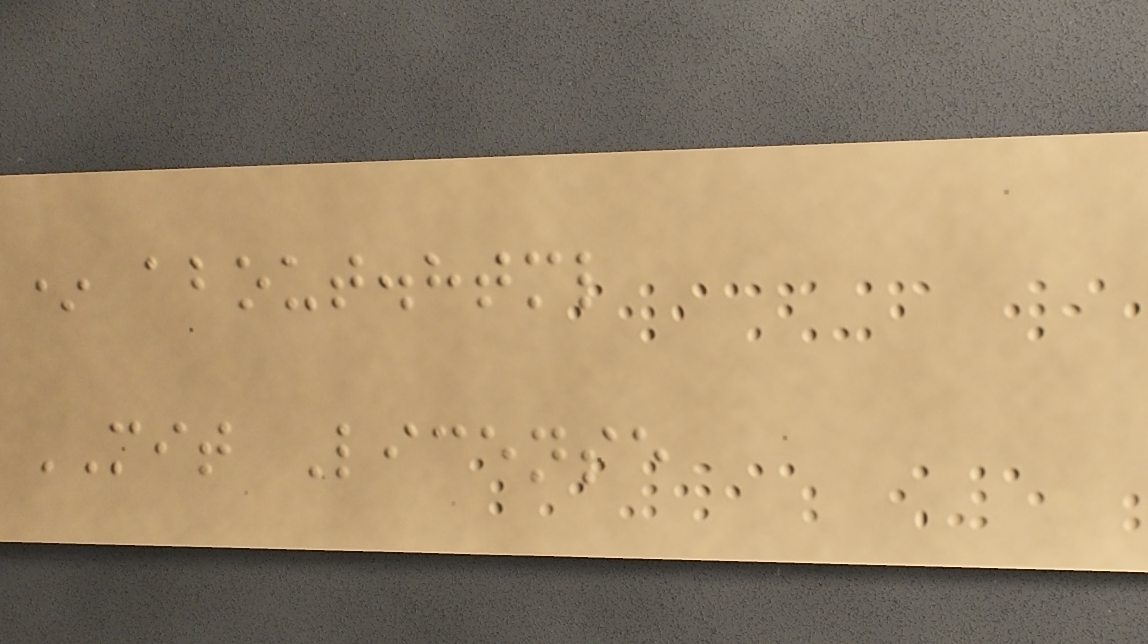* about.html
MIT License
